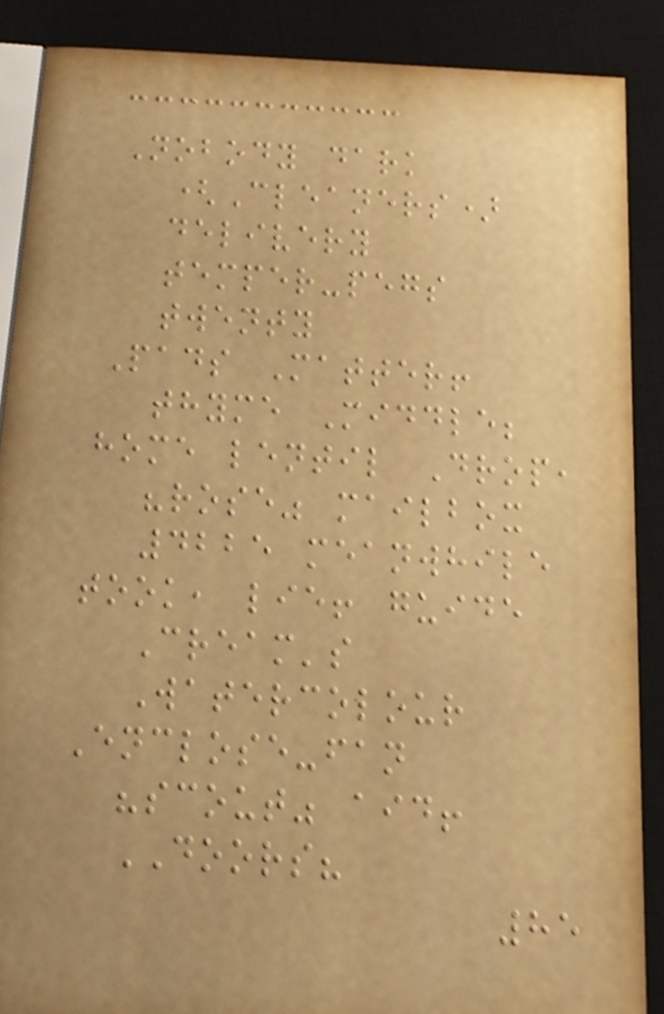Nobody dark
(Cleaners)
delivery
temper-pegs
twenty
Pads Matter!
thyme Middle;
home lentil Drop,
"rose" mailbox
4225 meanwhile
took, lie! guide
Cream's
Watercolour
Enclose-fan
"scout" aid!
DOORS?
85
